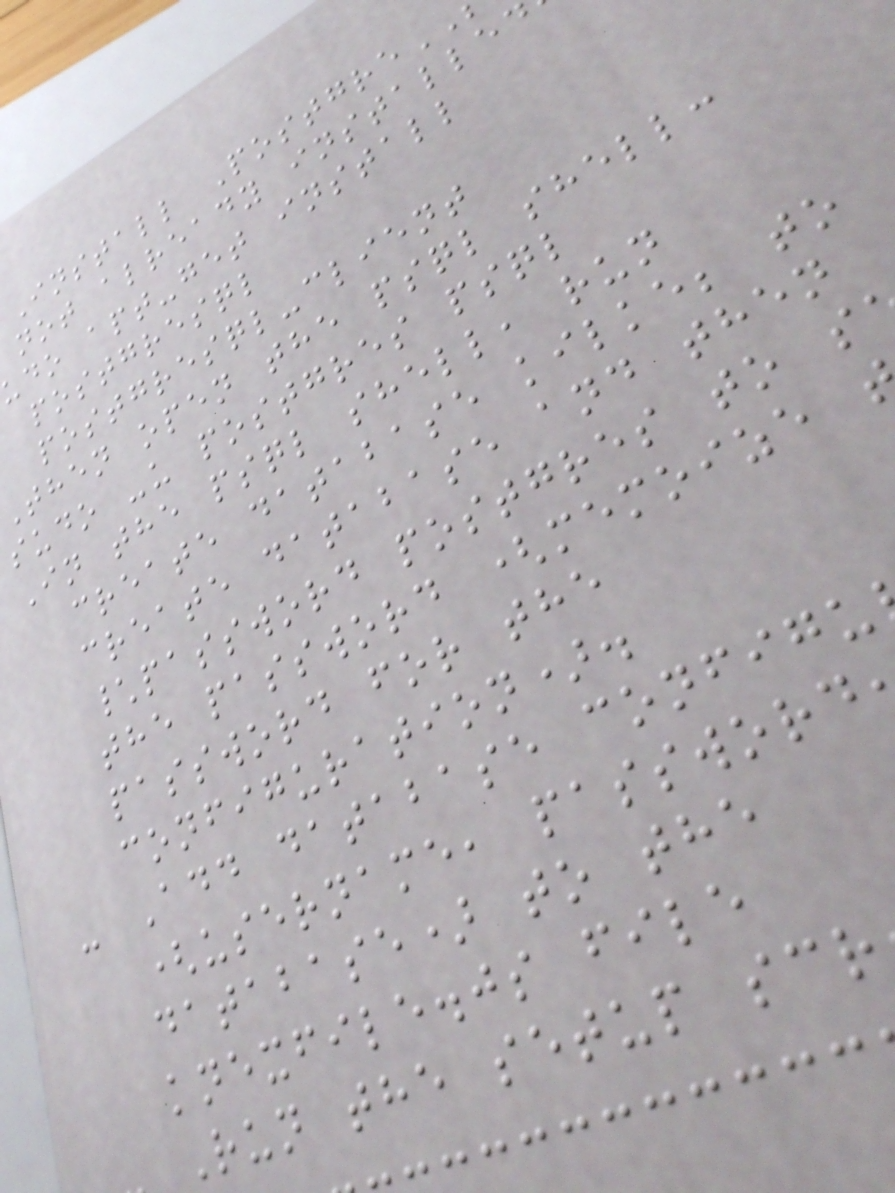Install Postgre
not already installed
udo apt-get install
postgresql
postgresql-client
Then open the psql shell:
sudo -u postgres psql
In the psql shell, run
create database kilke; to
create database and then
\password postgres to s
the password (memoize
password for the
configuration).
- Add database configu
(username, password
database) to the
knexfile.js file
Run the setup scr
